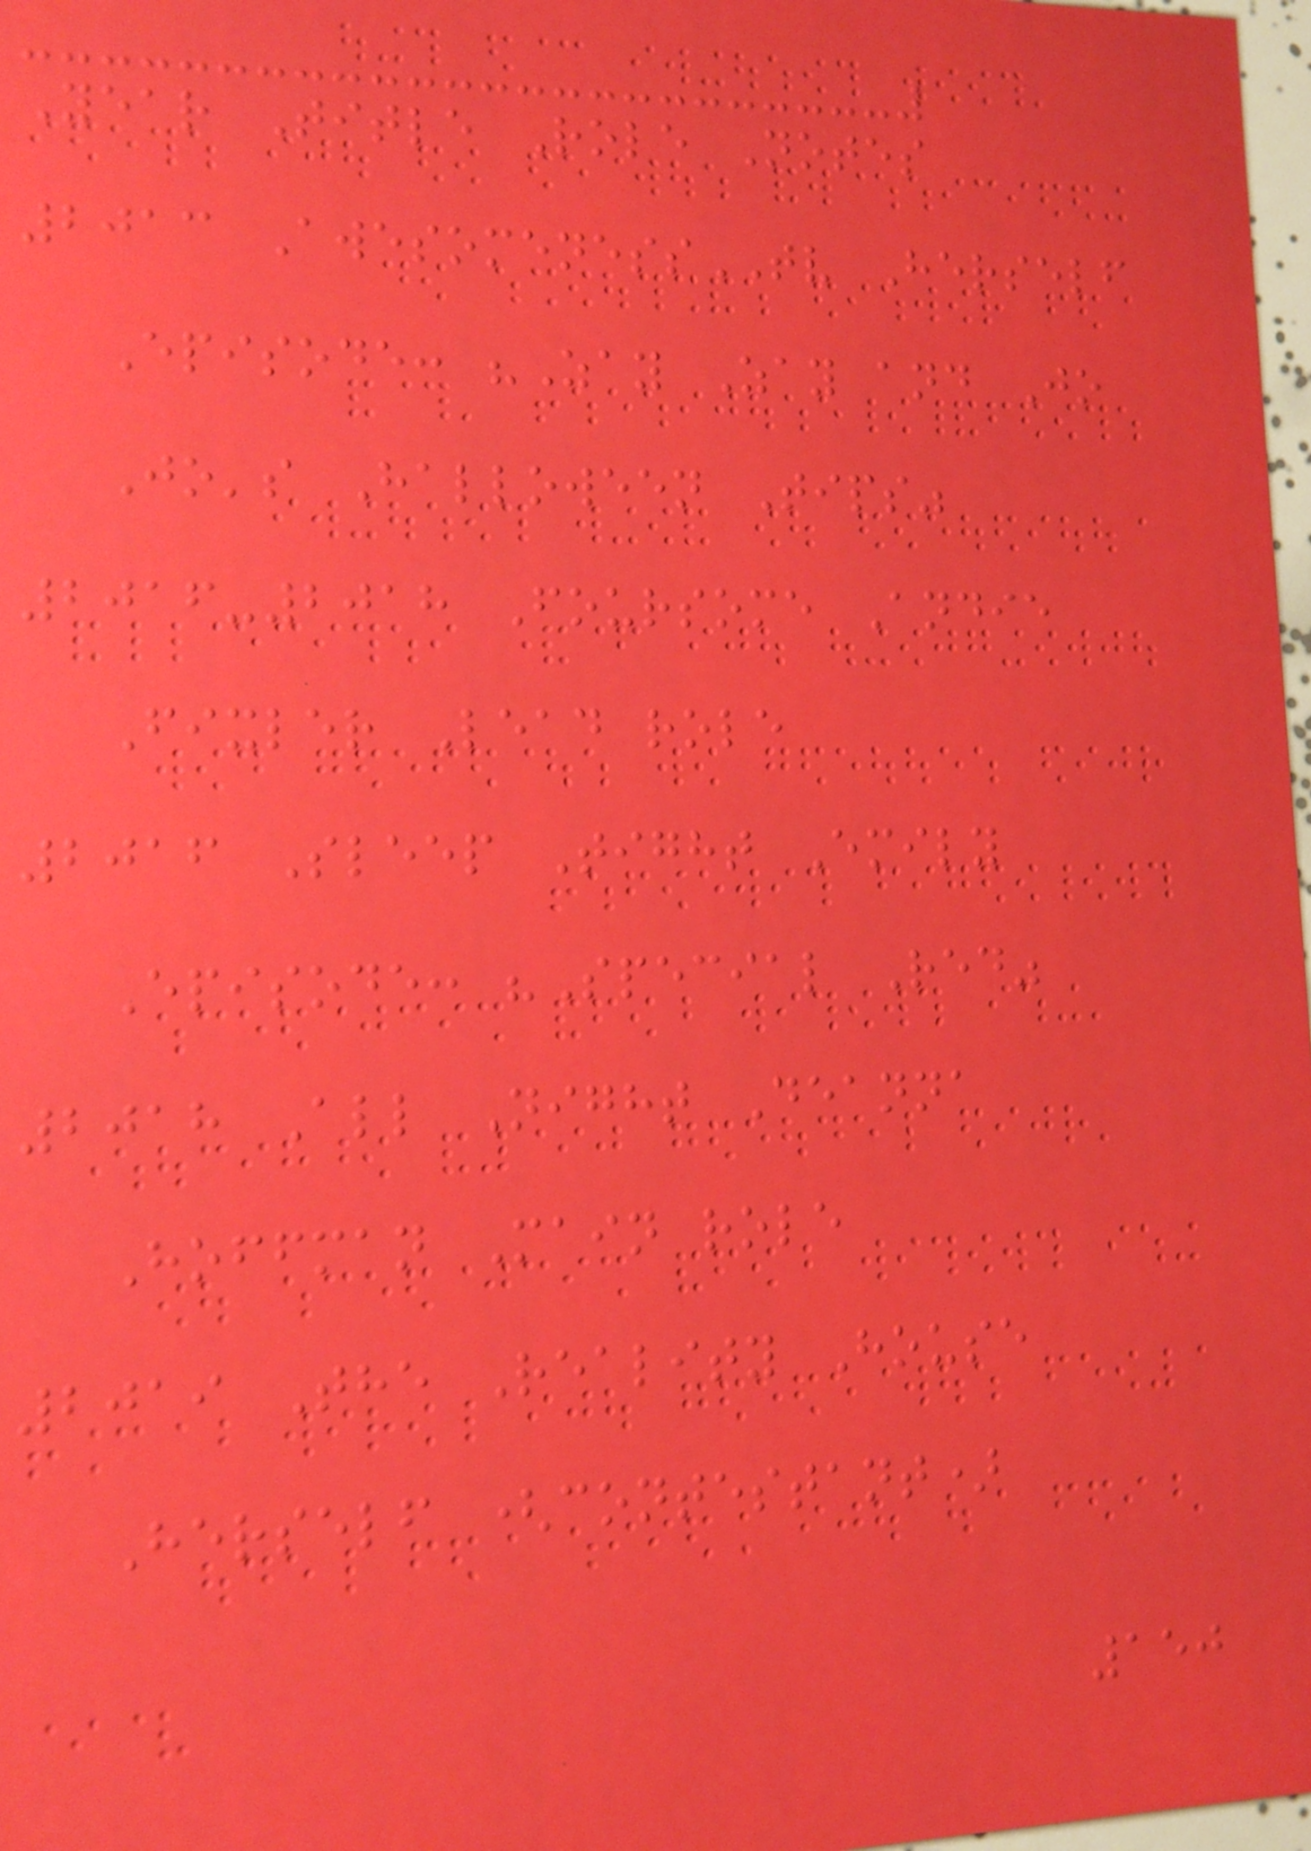Year Title Role Notes
2013 AwesomenessTV Herself
Episode: "Zay Zay and Jo
Jo's Halloween Tips"
2016-2018 Foursome Andie
Fixler Lead role
2016 Sleep Tight Emily
Episode: "Special Red"
2018 All Night Deanna
Hoffman Main role
2019 The Reality House
Herself (contestant)
150
